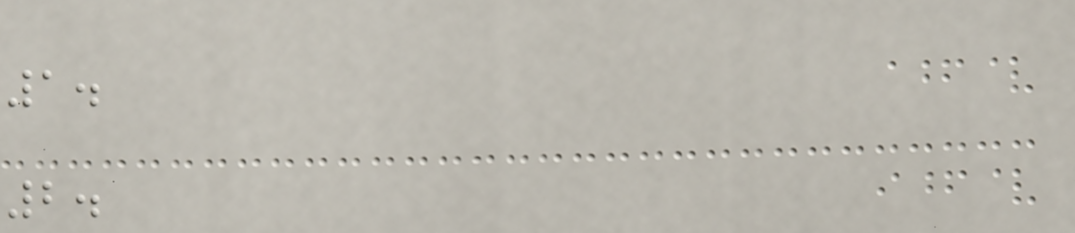1.
2.
